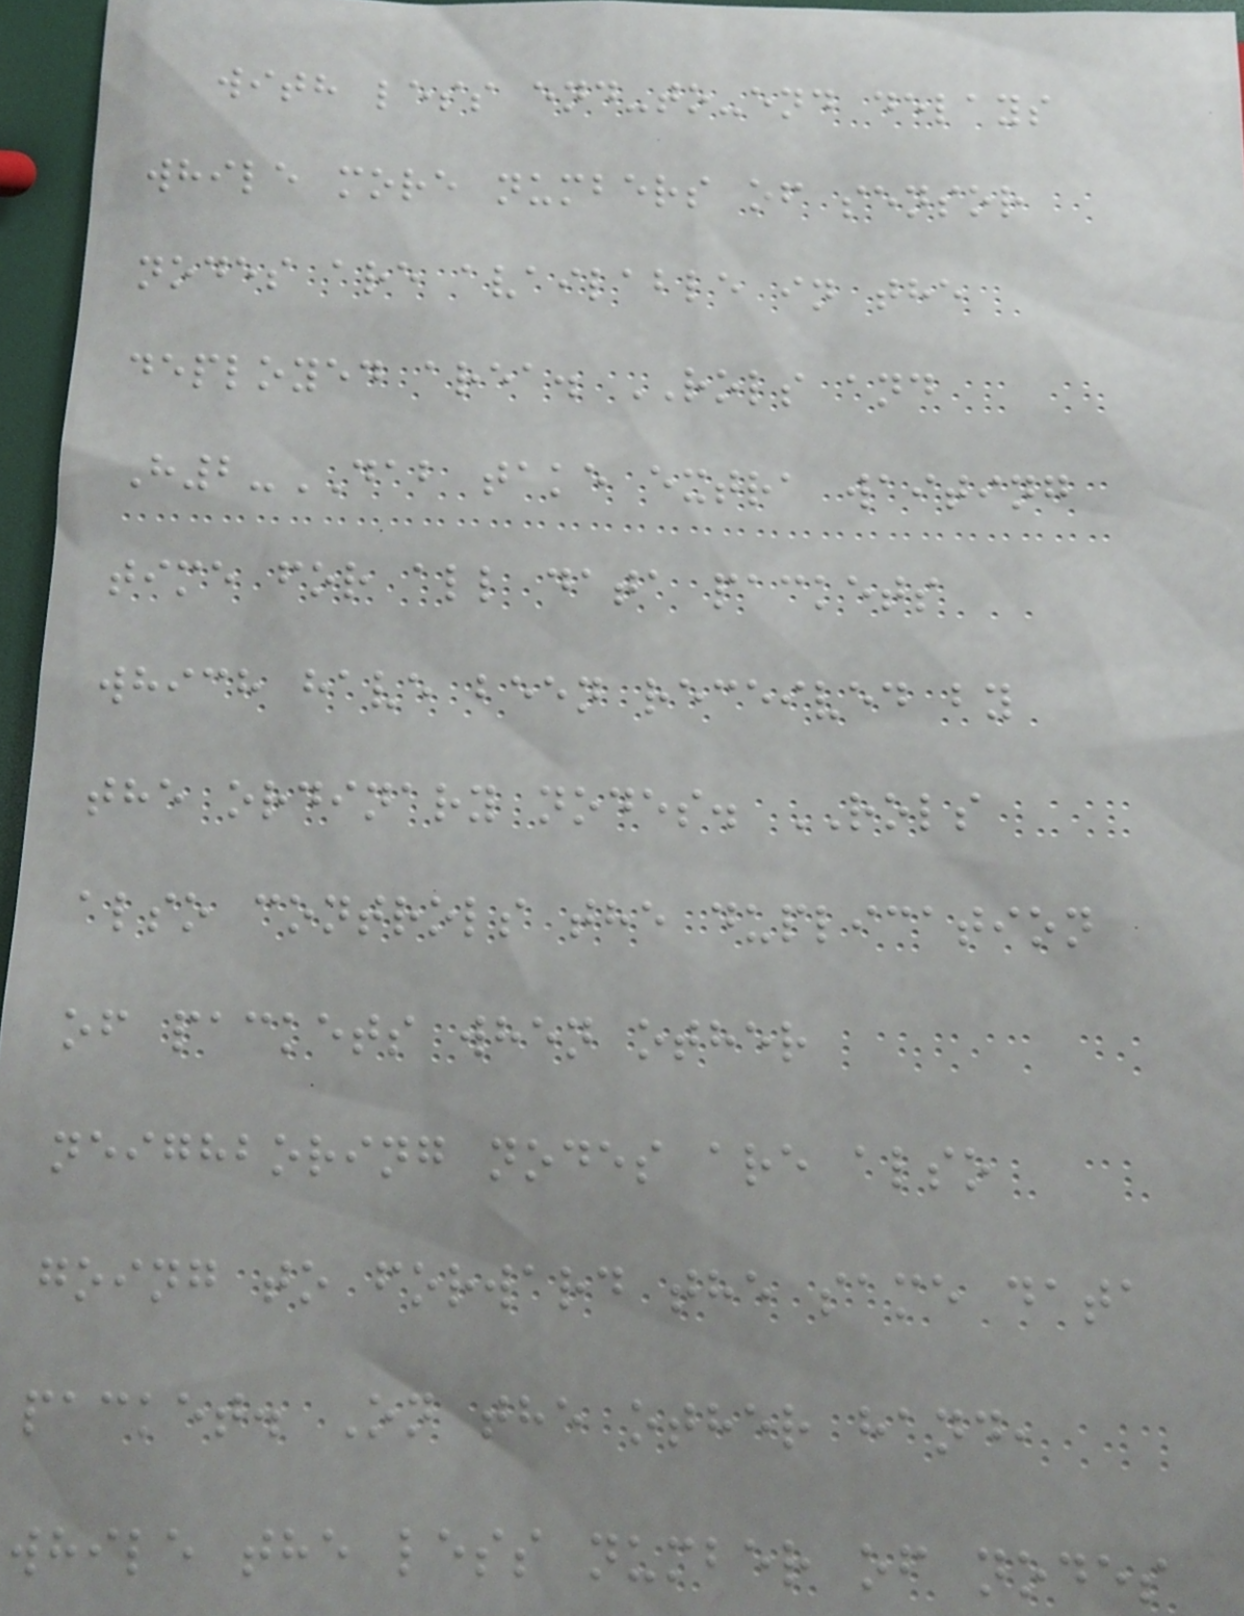with less end-to-end delays
while more numbers of sensor
nodes are available in the
deployed area. ROLS and
H2-DAB take extra waiting
time for all data packets
which have been received by
the ordinary nodes. ROLS
also controls the duplication
of packets when other
neighboring nodes are also
going to forward the same data
packet. On the other hand,
while the less number of nodes
